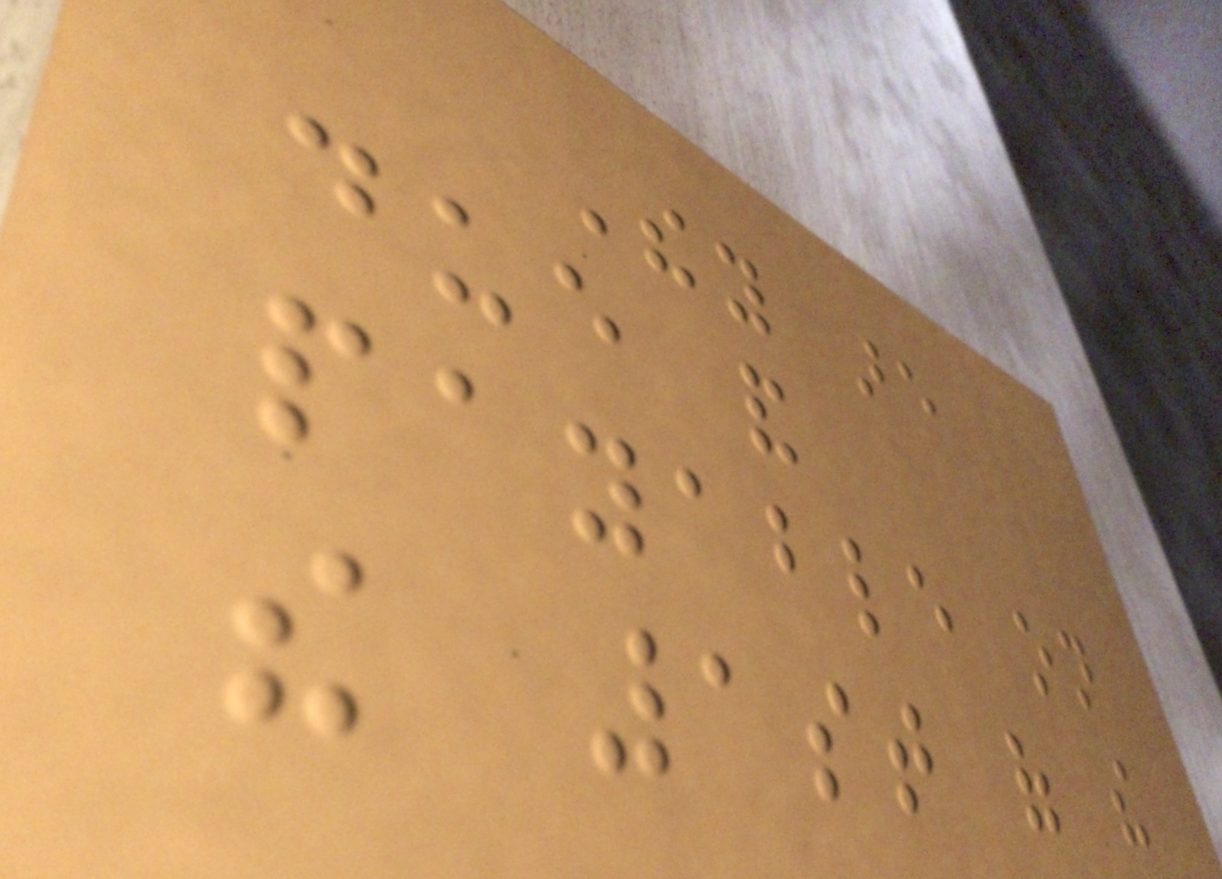They are
due and
payable on
the 1st of the
